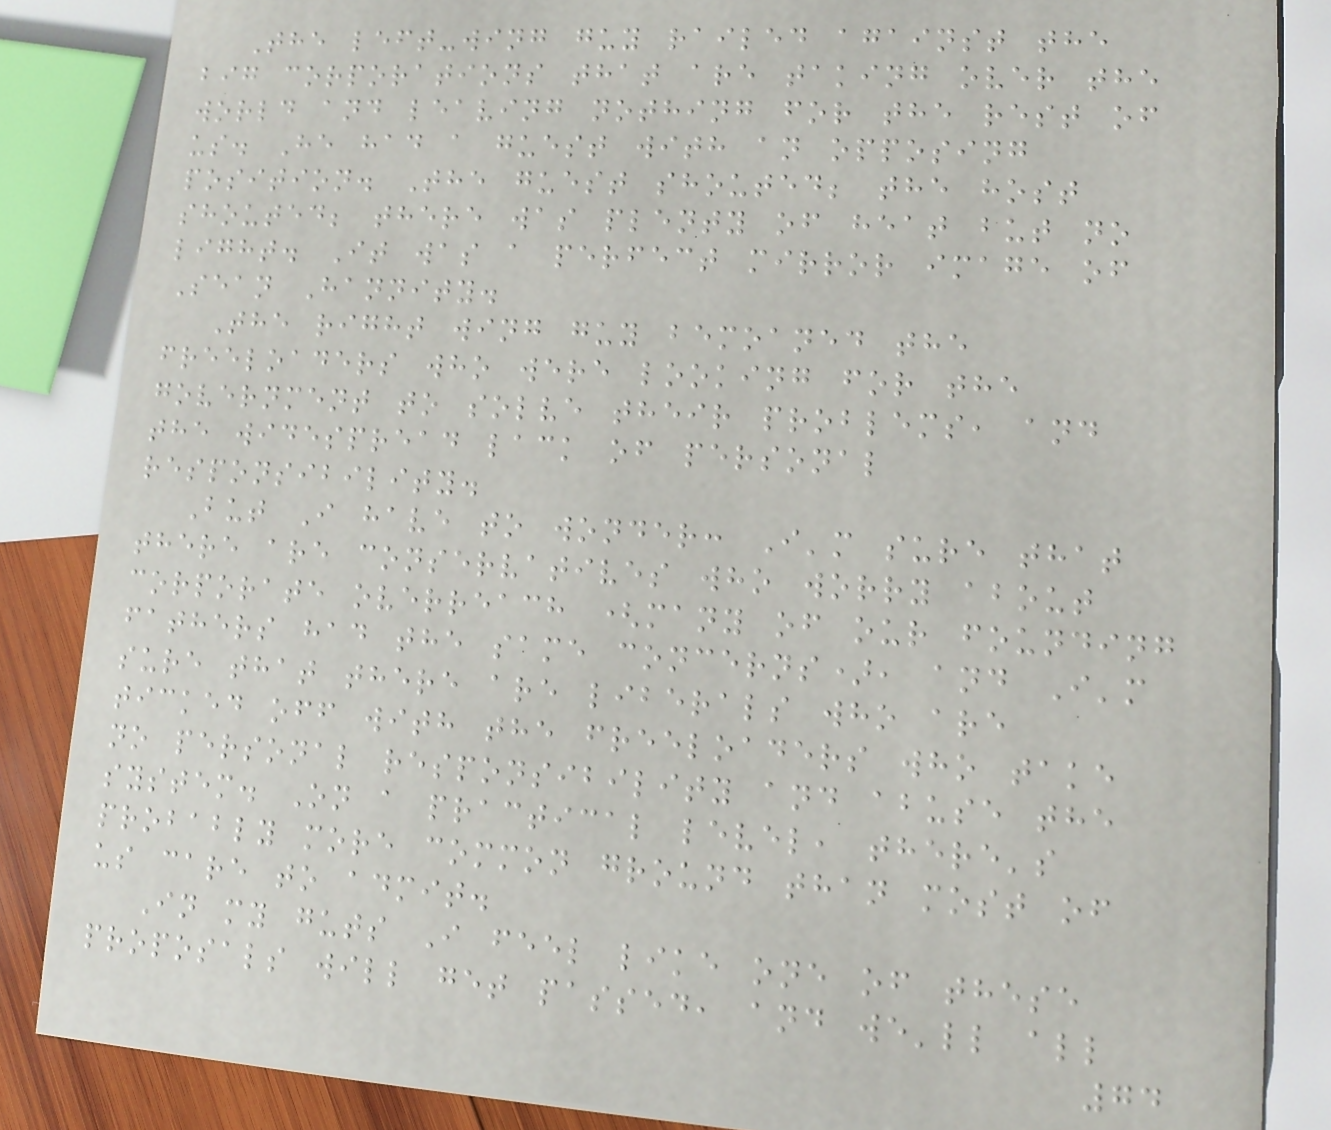The left-wing guy railed against the
big corporations that are taking over the
world and leaving nothing for the rest of
us. He had a guest with an opposing
position. The guest shouted; the host
shouted; there was plenty of heat but no
light. It was a perfect mirror image of
Sean Hannity.
The right wing guy bemoaned the
freeloaders who were looking for the
government to solve their problems, and
the widespread lack of personal
responsibility.
But I have to wonder: I'm sure that
there are conservatives who worry about
corporate overreach (many of our founding
fathers had the same concerns), and I'm
sure that there are liberals who are
ticked off with the freeloaders who take
no personal responsibility and abuse the
system. On a practical level, there's
probably more common ground than most of
us care to admit.
In my guts I feel like one of these
proposals will get passed, and we'll all
74
